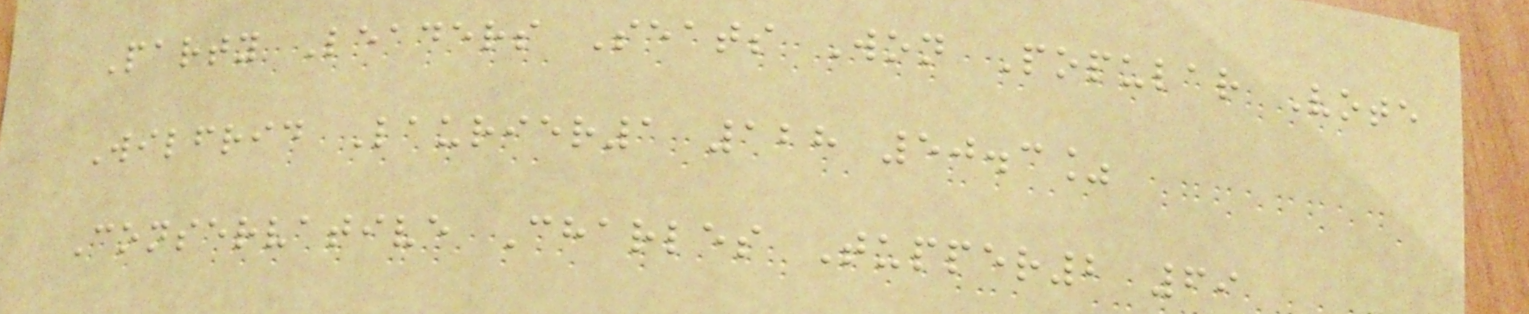Party Leaders Seats Won Popular Vote
Wilfrid Laurier1 128 50.3%
Conservative Charles Tupper2 69
